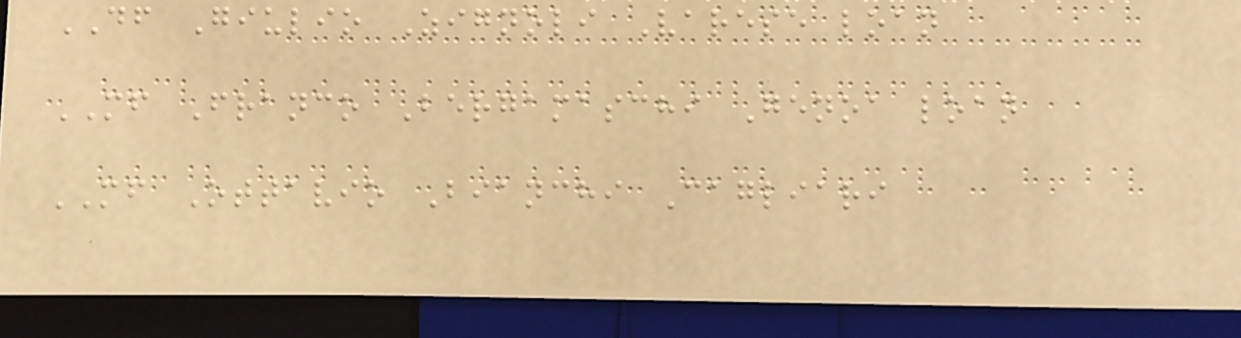DF Giulio Zignoli Varese loan
MF Franco Bergamaschi Genoa loan
MF Ottavio Bianchi Cagliari
